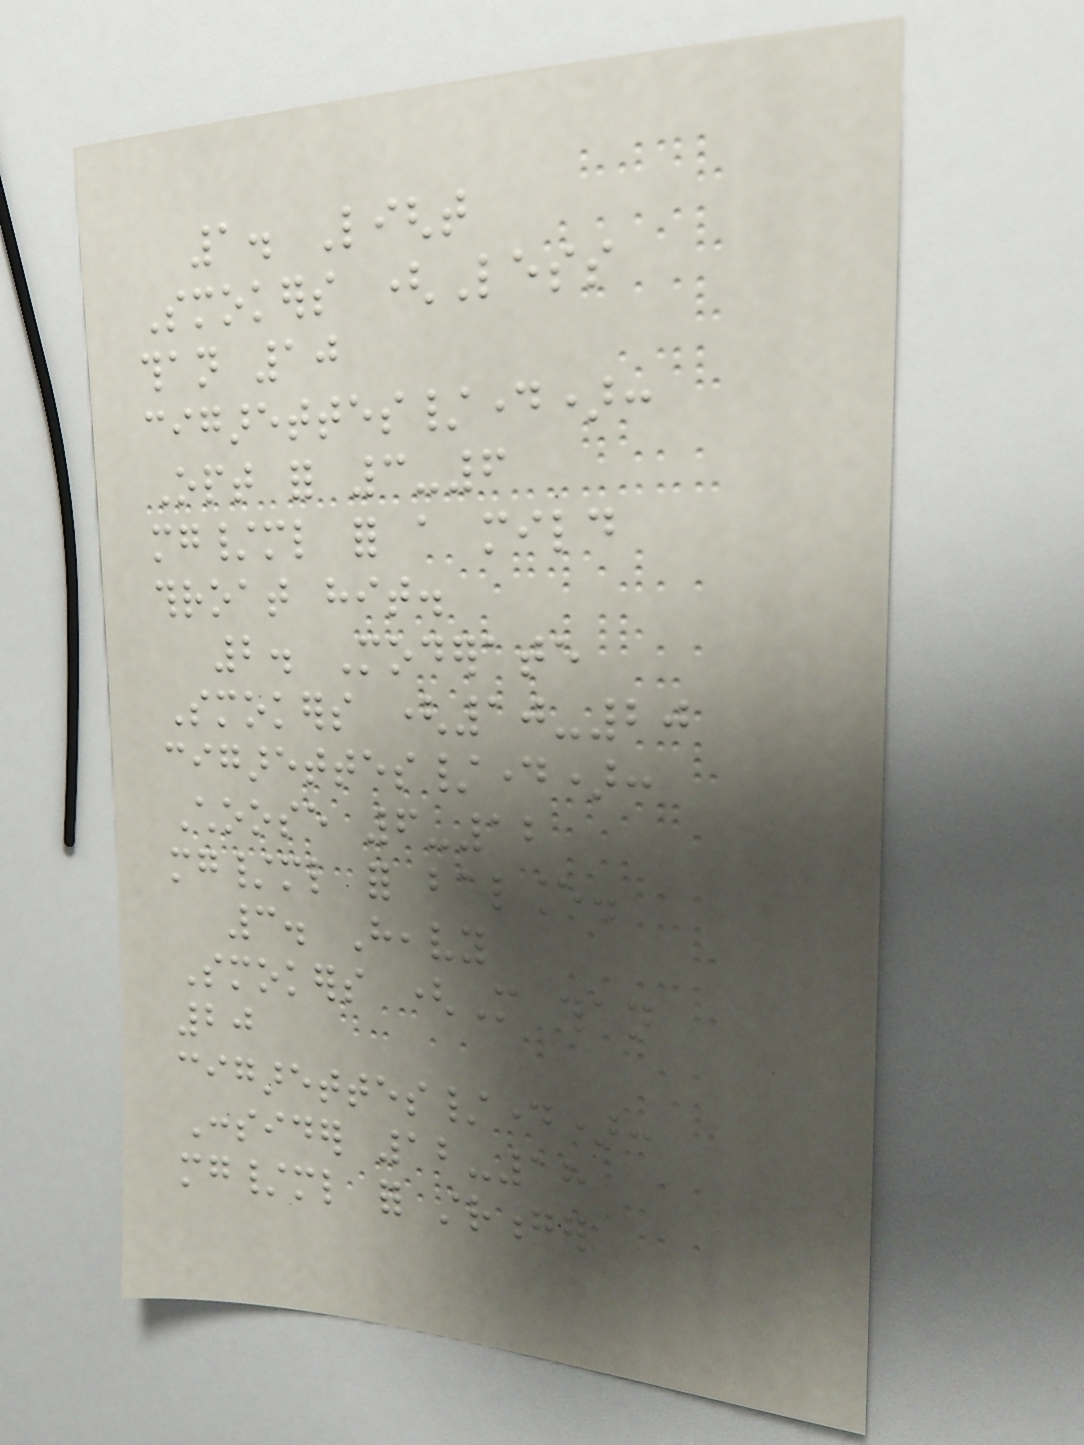1. Light
Smokers (Less
than 10
cigarettes/day):
Opt for 3-6
mg/ml for a mild
throat hit.
2. Moderate
Smokers (10-20
cigarettes/day):
Choose 6-12
mg/ml for balance.
3. Heavy
Smokers (More than
20
cigarettes/day):
Consider 12-18
mg/ml for stronger
